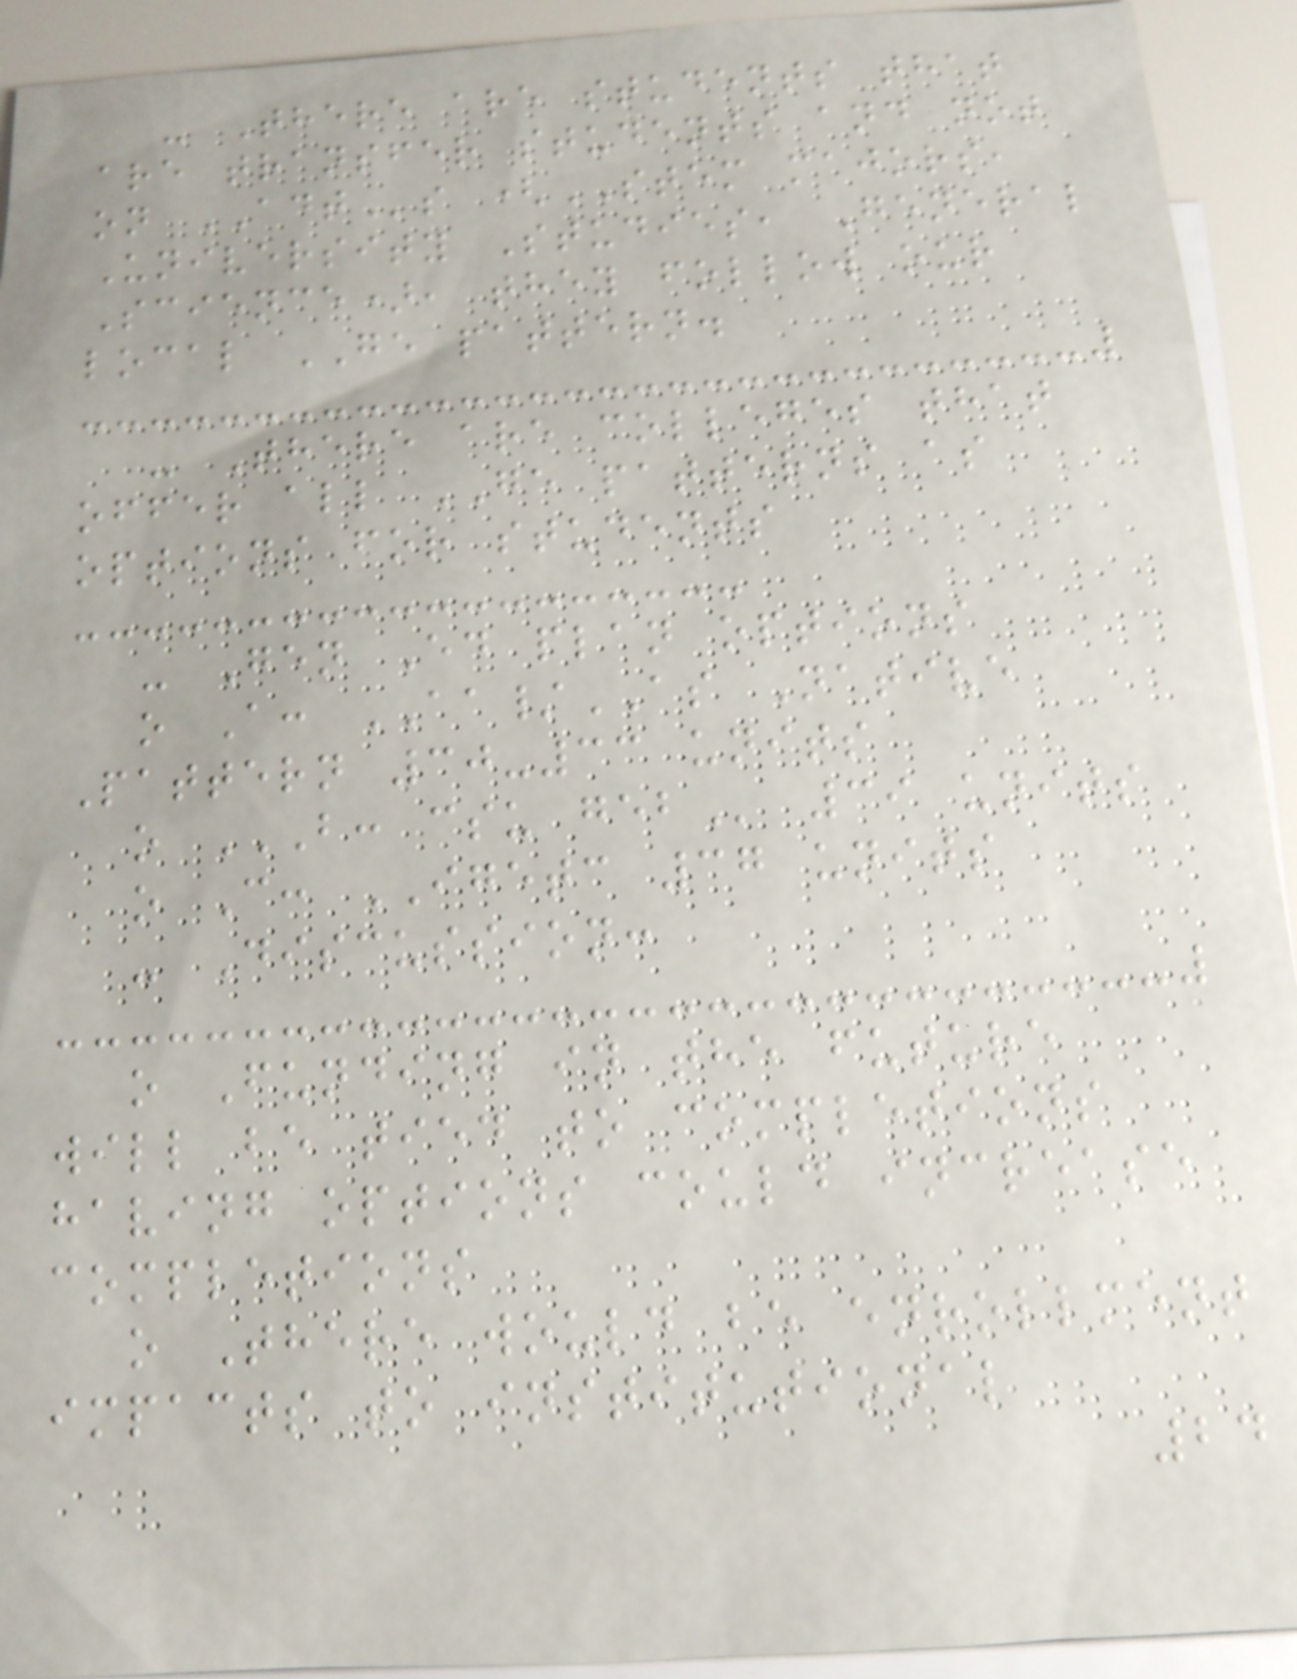- There are students that
are transfer students and not
on ADTs (STEM majors,
University Studies, General
Science), they follow our
local GE pattern.
- There are colleges that
offer all GE patterns as
options for students
- Gen Ed plan options
o A: AA/AS Native
Pattern 30-33 units
o B: CSU GEB 39 units
o C: IGETC 37 units
- Discussion:
o Funding in the future
will be tied to completions
having options could increase
completions
o There would be enrollment
impacts to institutional
24
